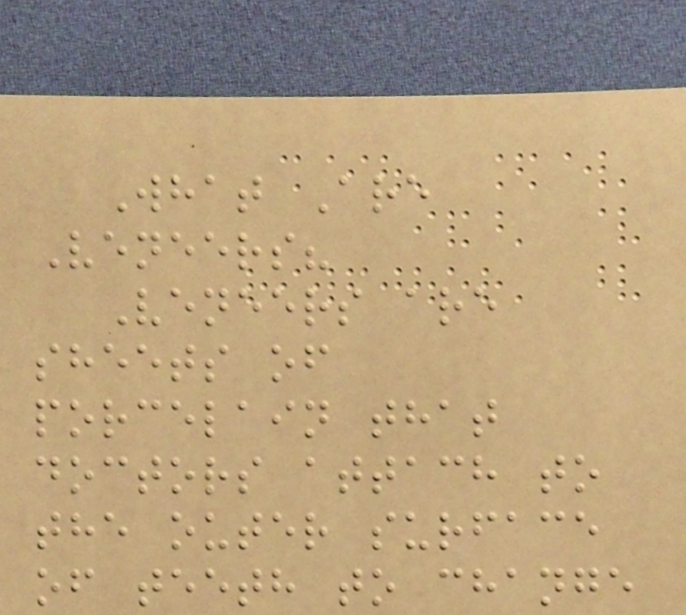What Are
Veneers?
Veneers are
sheets of
porcelain that
doctors attach to
the outer surface
of teeth to change
